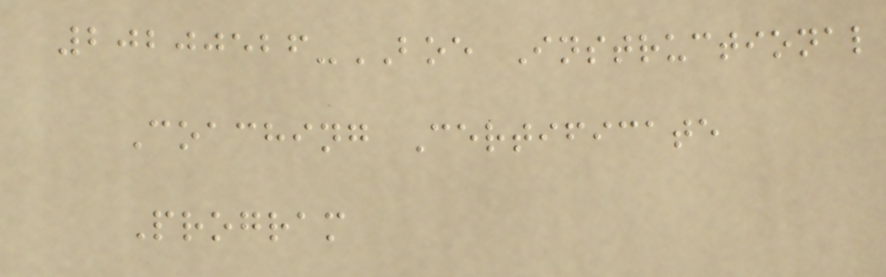20200526-BOE Instructional
Coaching Certificate
Program
